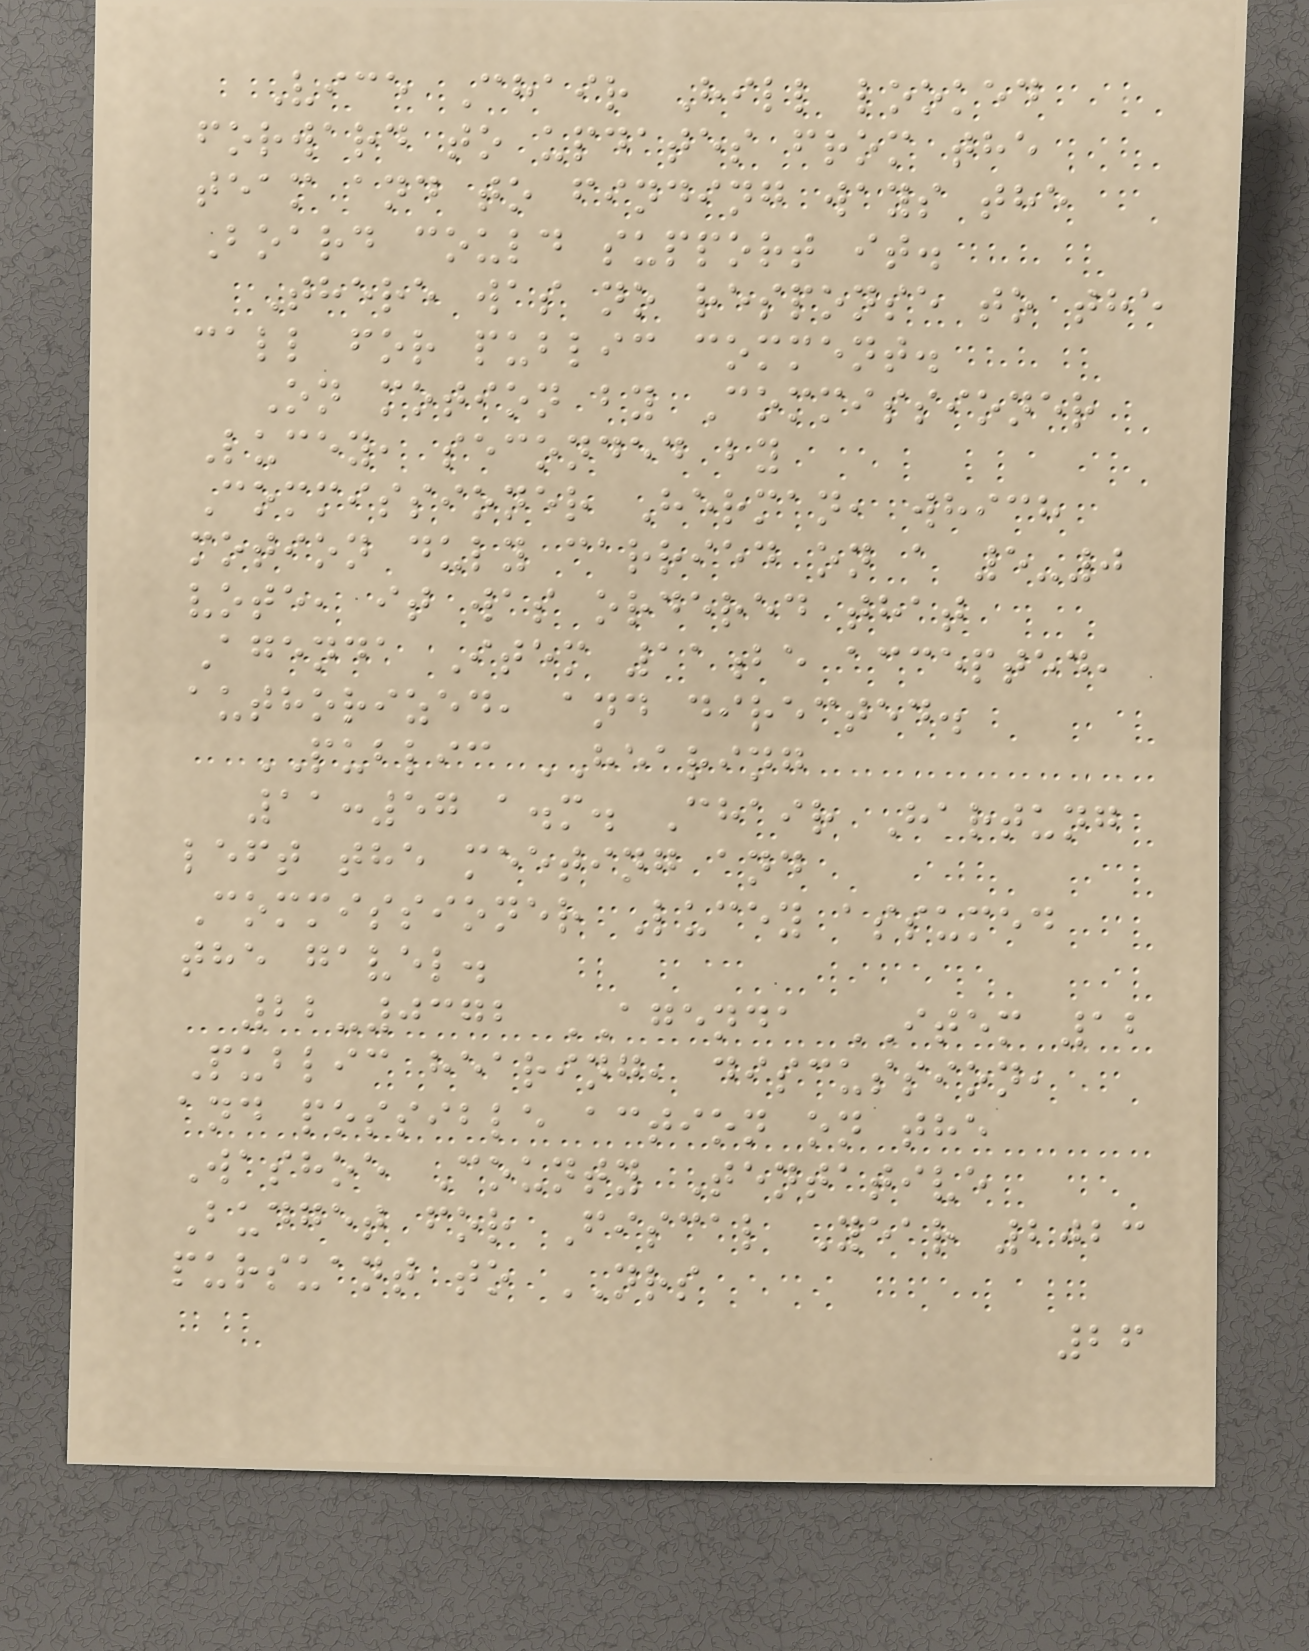Vice Chair Hill looked
forward to updates from the
team and to finding ways the
Board could support it.
There was no response to the
call for public comment.
On motion by Commissioner
Lucey, seconded by
Commissioner Herman, which
motion duly carried on a 5-0
vote, it was ordered that
Agenda Item 11be accepted,
authorized, and directed.
PUBLIC HEARING
11:57 a.m. Chair Hartung
left the meeting and
Commissioner Lucey assumed
the gavel.
22-0372 AGENDA ITEM 12
Public hearing, discussion,
and possible action on the
Washoe County Tentative
Budget for Fiscal Year 2023
pursuant to NRS
26
